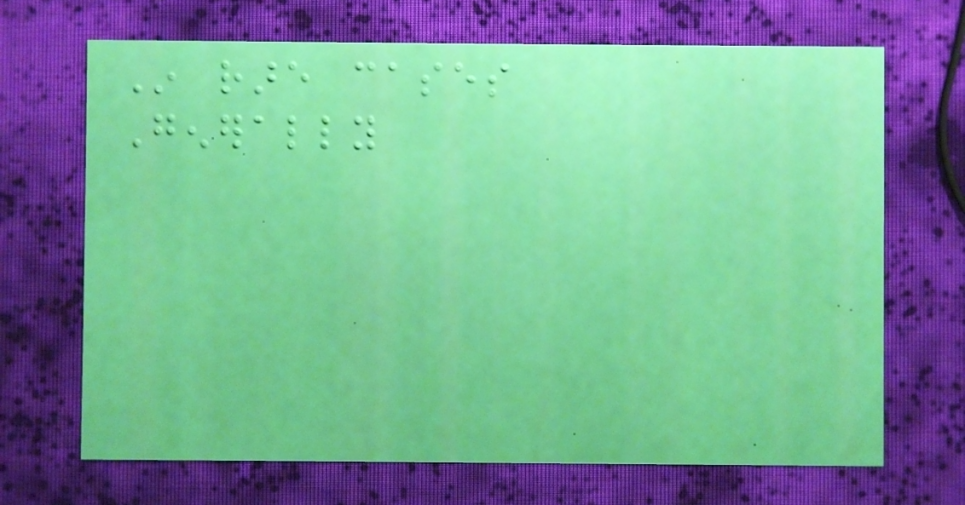In rare cases
Generally
